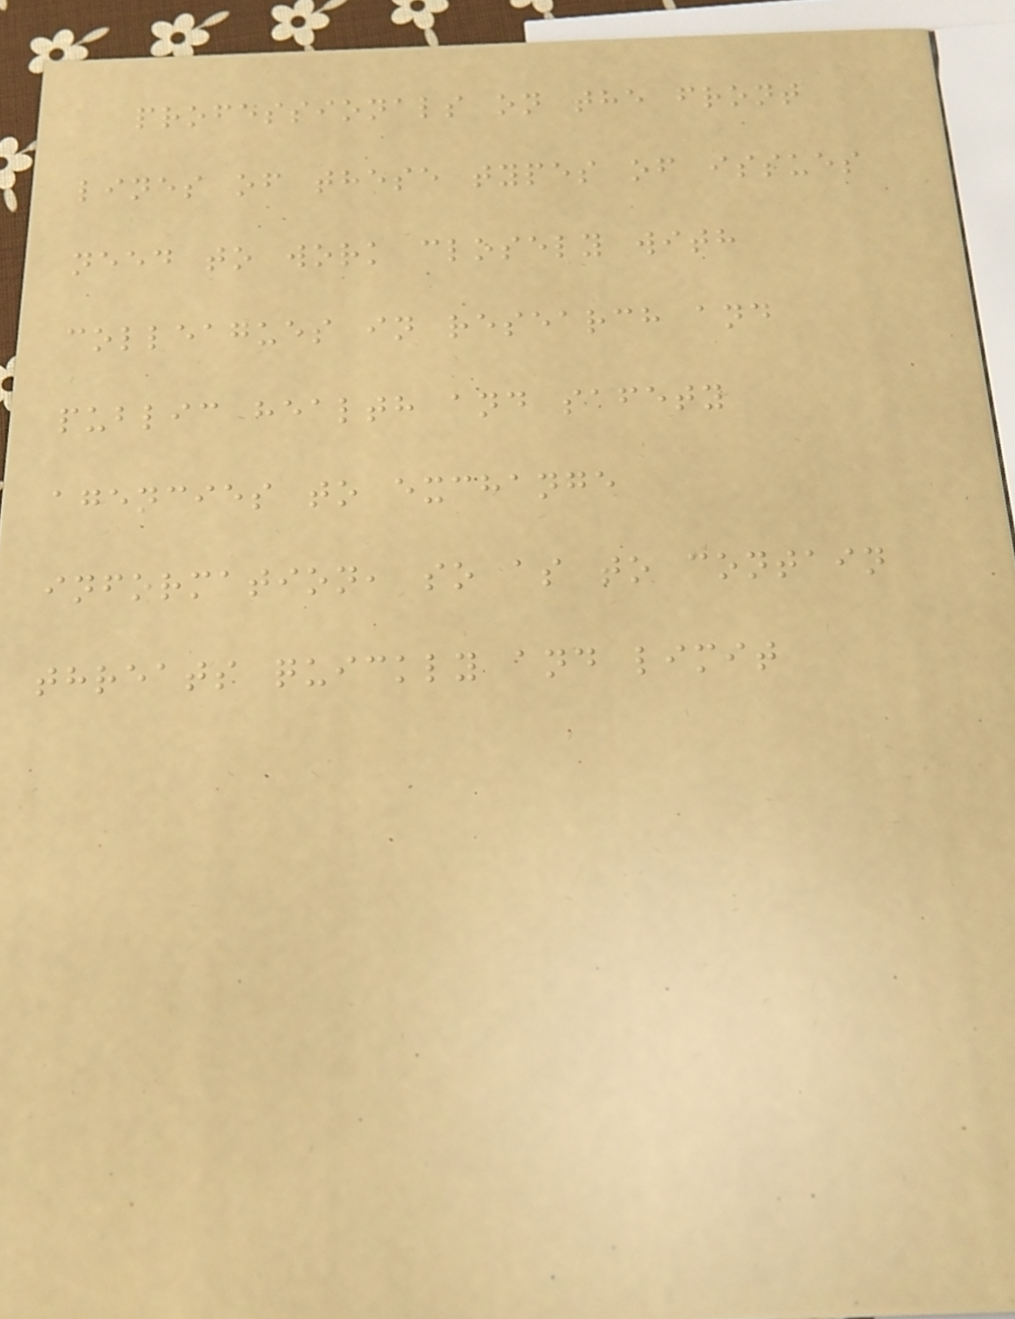professionals on the front
lines of these types of issues
need to work closely with
colleagues in research and
public health and safety
agencies to exchange
information, so as to contain
threats quickly and limit
